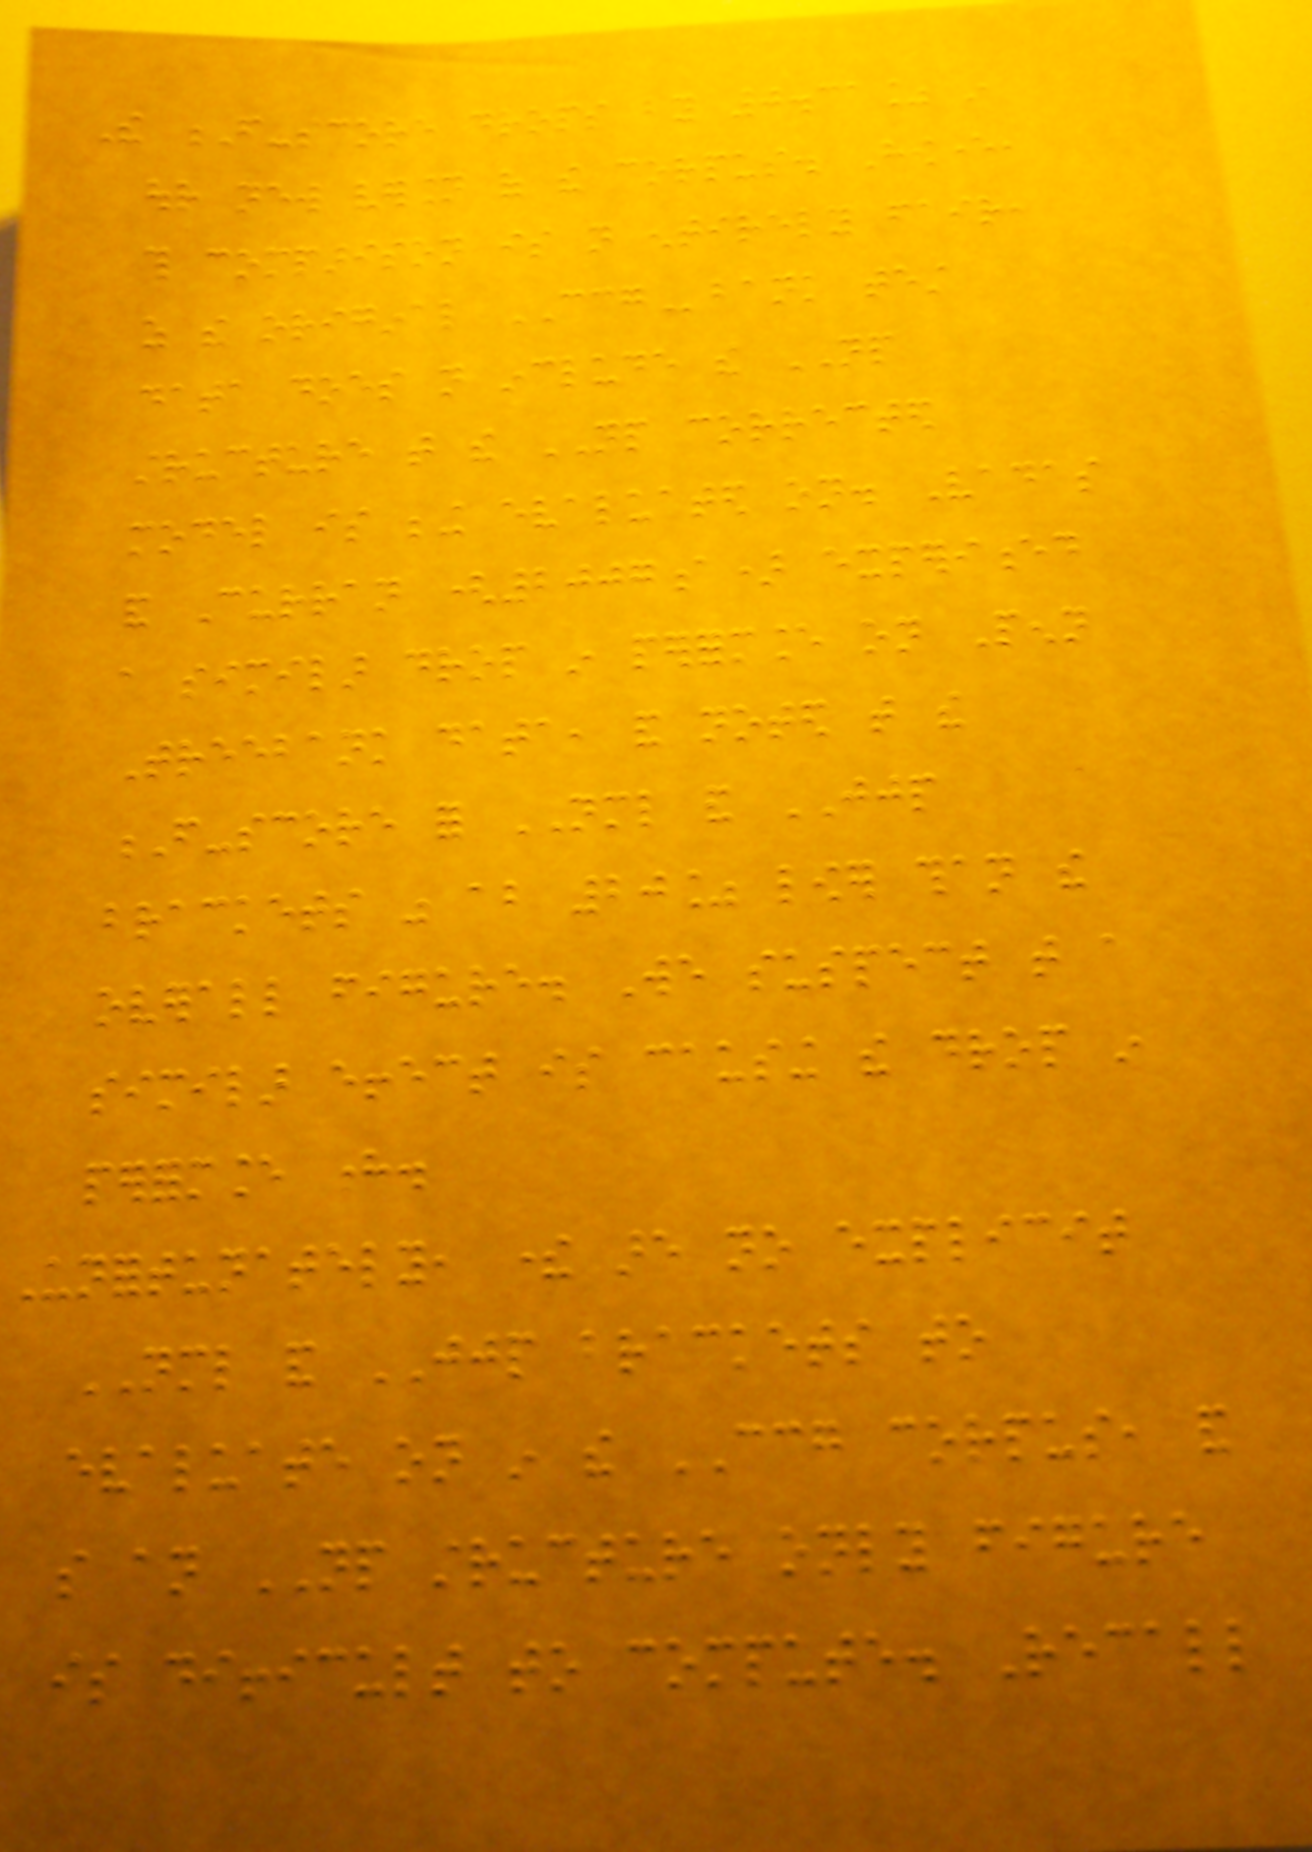The F-score drops by 0.31% in
our new version of the corpus. However,
this comparison is not entirely fair,
as the original CCGbank test
data does not include the NP
structure that the NP corrected
model is being evaluated on. Vadas
and Curran (2007a) experienced
a similar drop in performance on Penn
Treebank data, and noted that the
F-score for NML and JJP
brackets was about 20% lower than the
overall figure. We suspect that a
similar effect is causing the drop in
performance here.
Unfortunately, there are no explicit
NML and JJP brackets to
evaluate on in the CCG corpus, and
so an NP structure only figure
is difficult to compute. Recall
